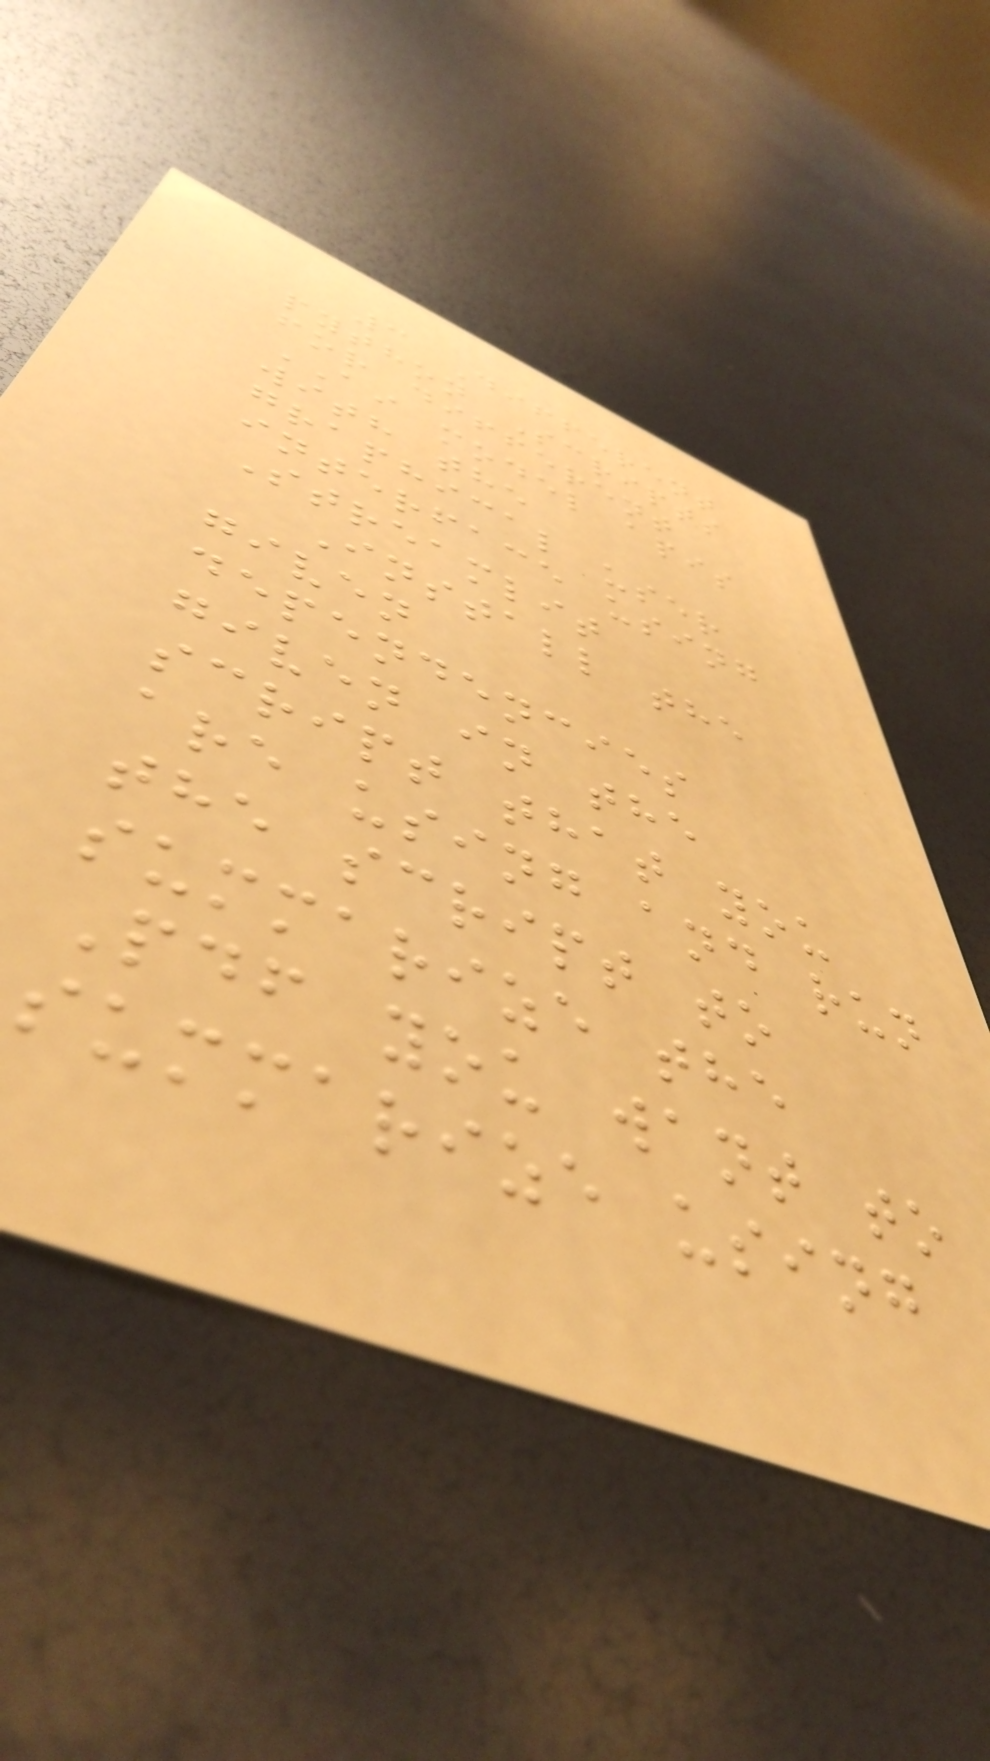3 Different
python Scripts
for different
AI model apis
with the
graphical user
interface using
Streamlit
Install the
given
dependencies
given in the
script that you
are using and run
the script to
summarize the
Pdf you want to
summarize using
